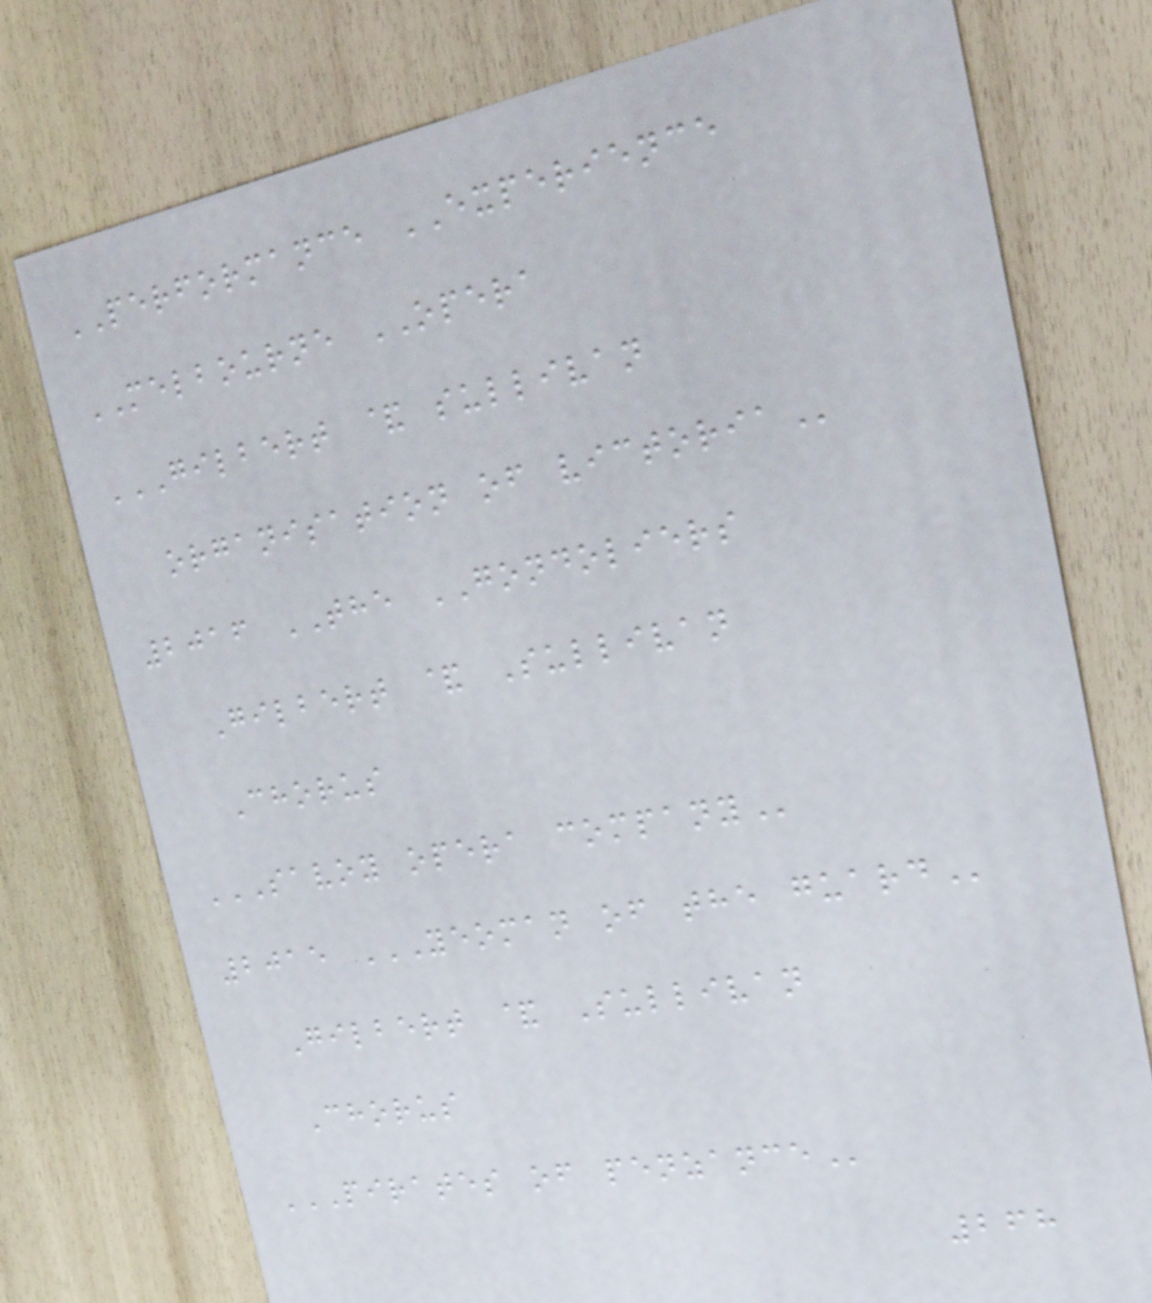PERFORMANCE EXPERIENCE
MELBOURNE OPERA
GILBERT & SULLIVAN
ORGANISATION OF VICTORIA
2016 THE GONDOLIERS
Gilbert & Sullivan
Chorus
SAVOY OPERA COMPANY
2015 YEOMAN OF THE GUARD
Gilbert & Sullivan
Chorus
PIRATES OF PENZANCE
268
